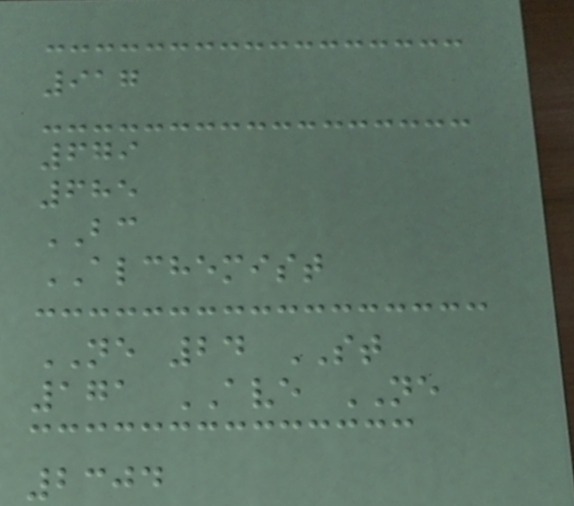917
679
685
BC
ALCHEMIST
NE 24 ST
171 AVE NE
2304
